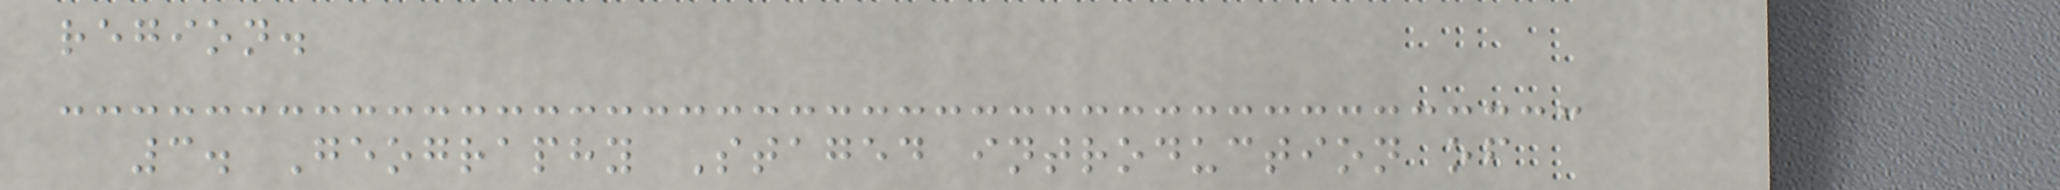region.
3. Geography Staged introduction of
